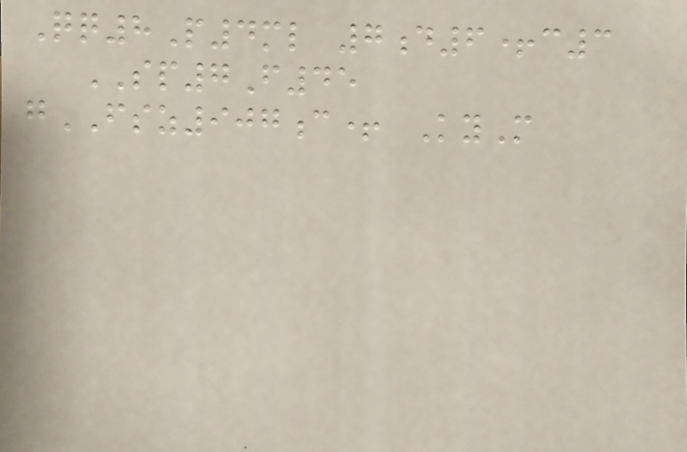Qq8P4ml 7d6+c3
SP7F45
gFSZ907c+ KyM
